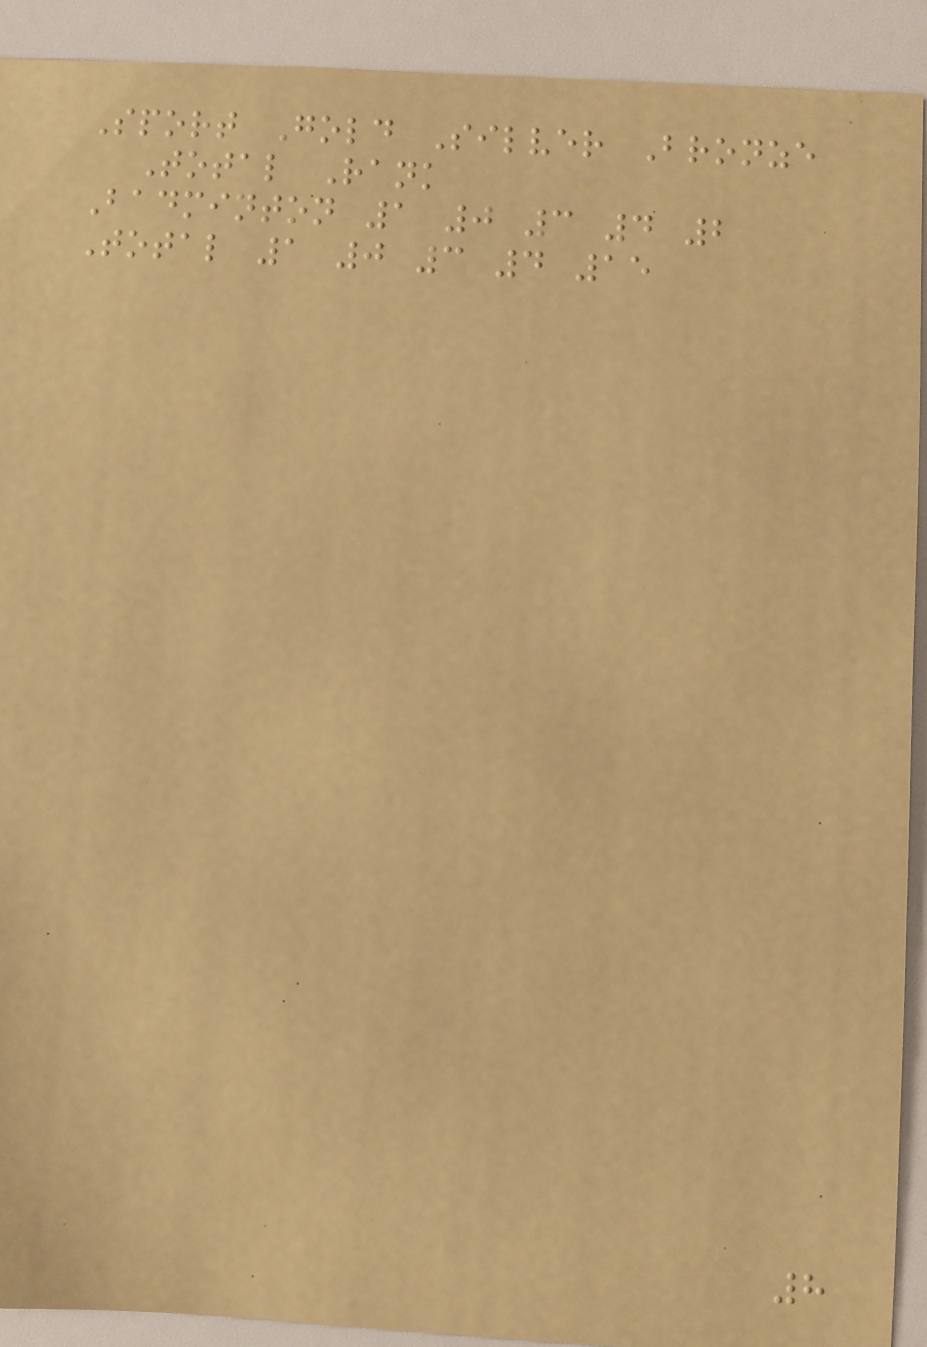Sport Gold Silver Bronze
Total Rank
Badminton 1 0 3 4 2
Total 1 0 3 4 15
8
